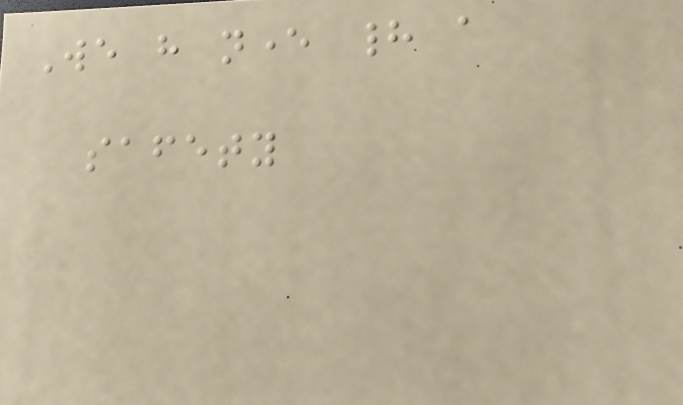We have never had a
safety
